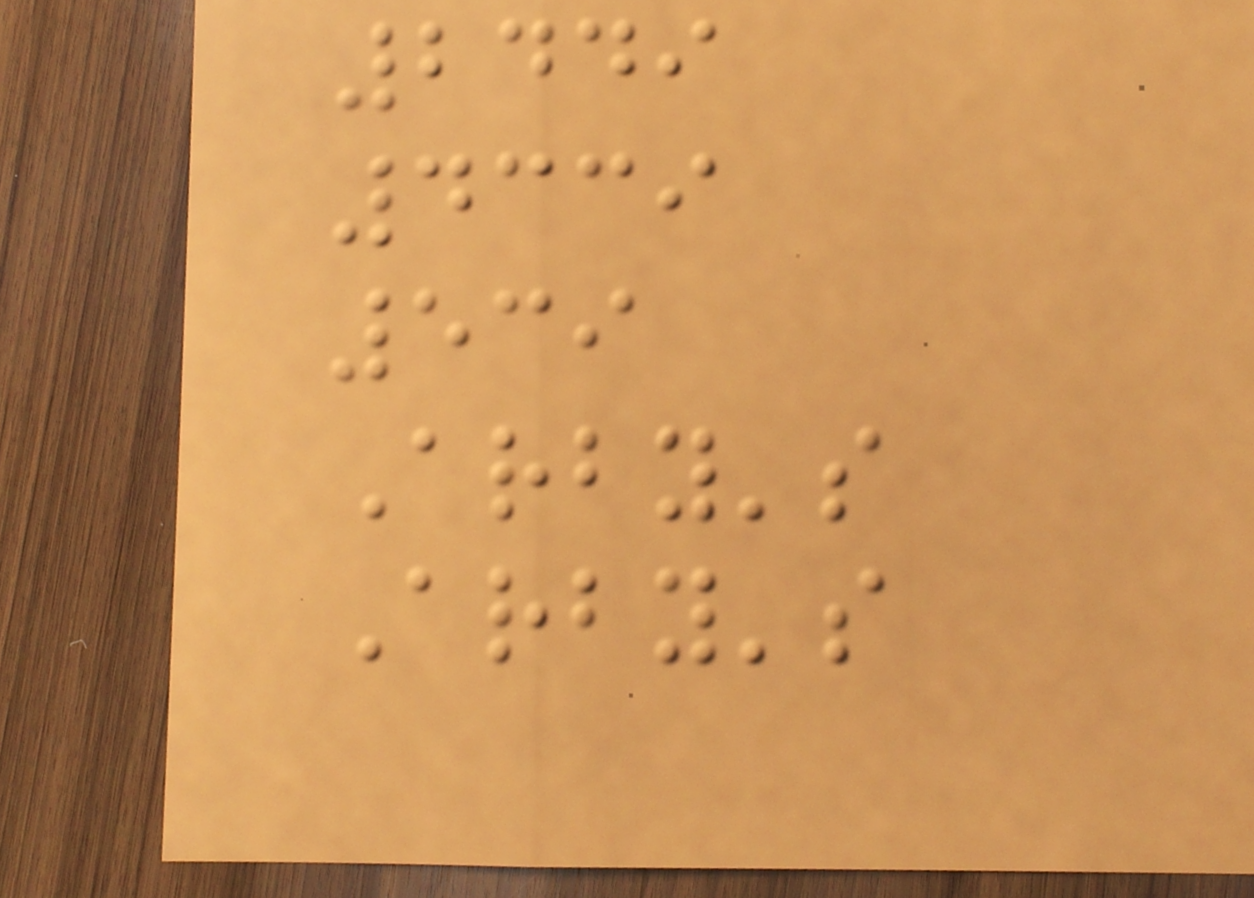2449
4339
539
Arby's
Arby's
